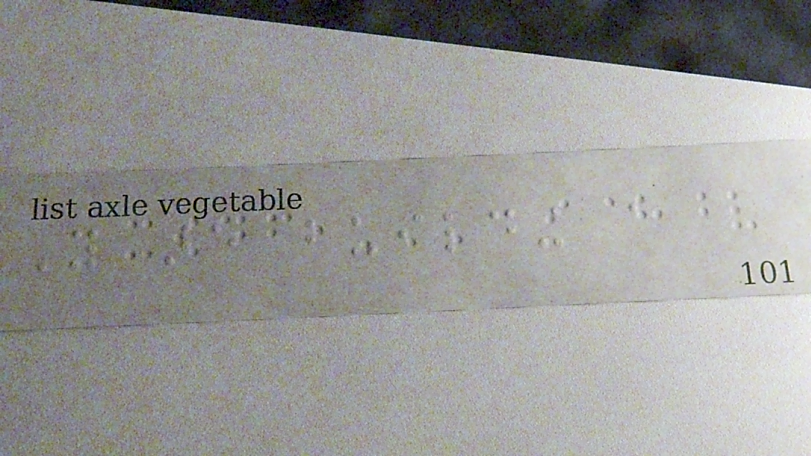You are building a
